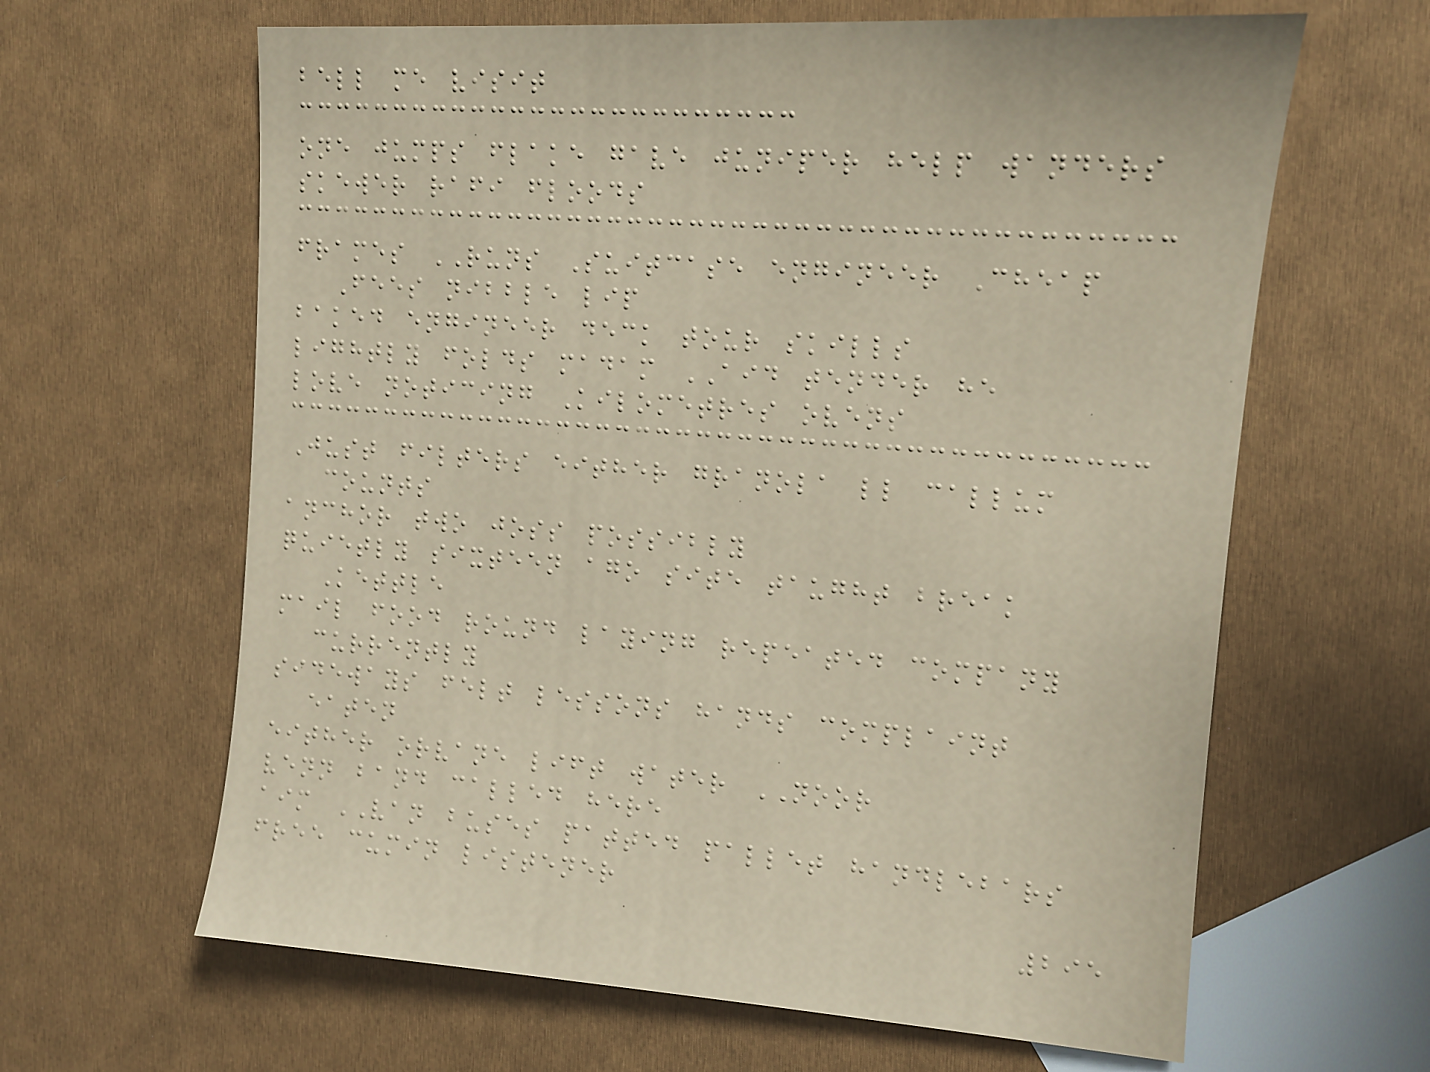bell me visit
one jumps flake gave juniper help wanders
skewer rafi floods
frames RUNS Suitcase engineer Cheap
Fees nibble lip
baked engineer deck tour skills
lightly folds madam AID tender he
love noticing Kilometres ovens
Just filters either granola ll callum
counts
anchor two joss possibly
quietly sixteen ago site taught break
Kettle
mail food round laying repeated company
currently
sideways felt lessons hands complaint
eaten
either orvane lift water NOOR
venn band called here
aim VAN buses patted pallet handlebars
free cumin listener
295
